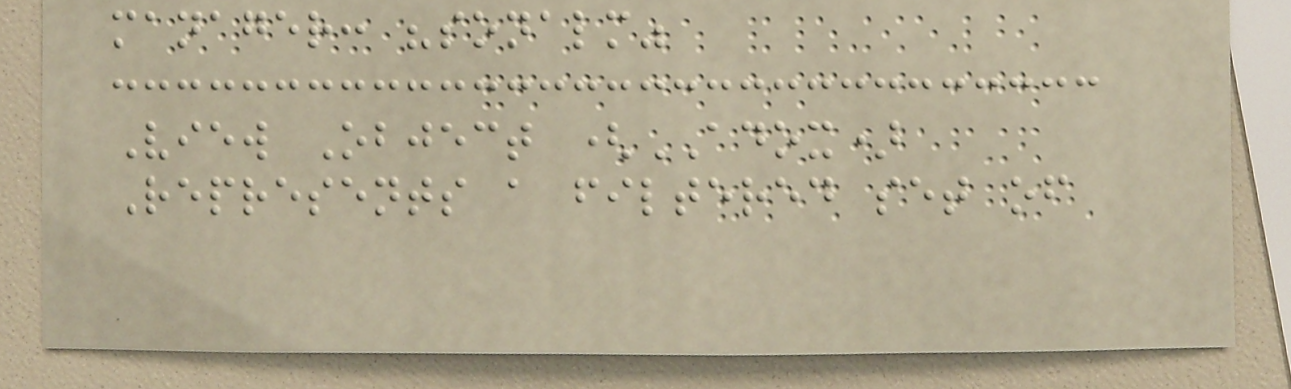manager: "sonalm"
View Object (ADOX)
Represents a filtered set of
